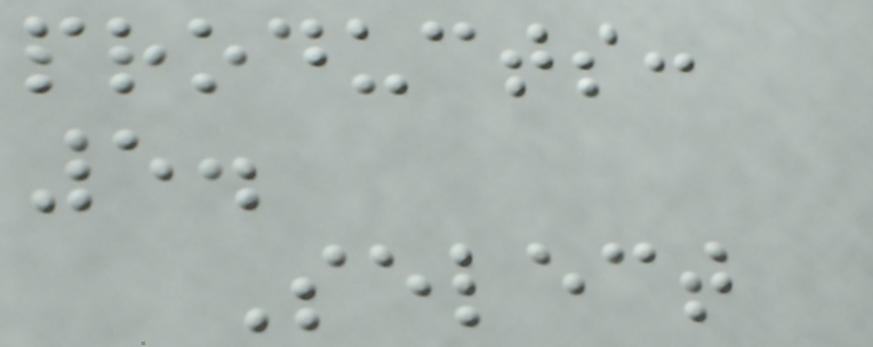products:
5.
Select
